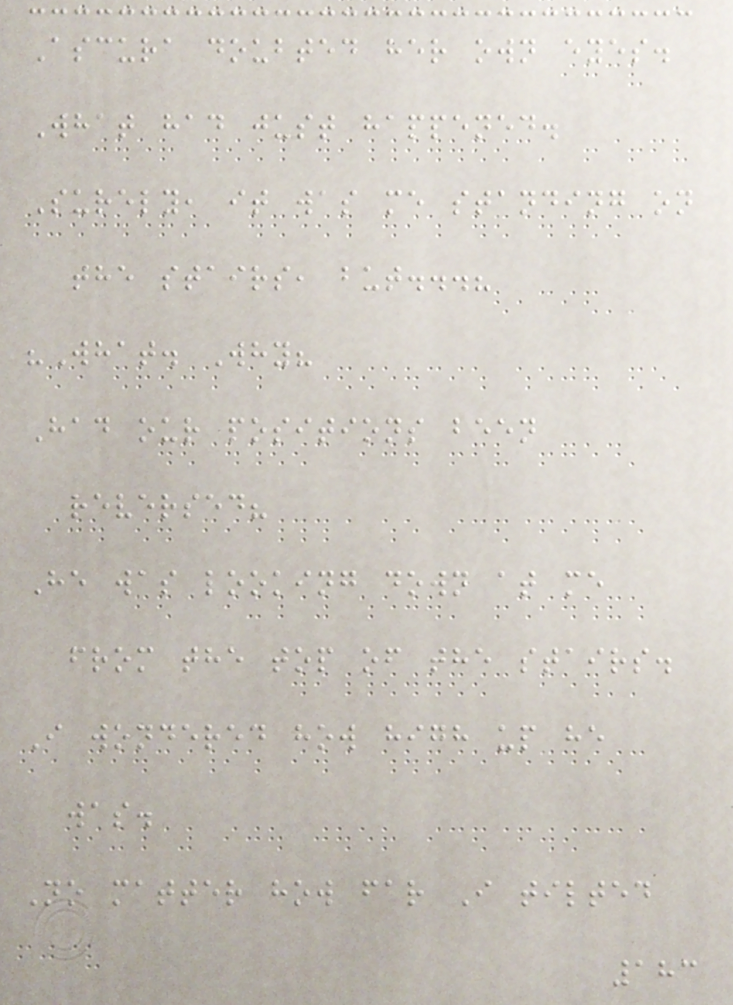Ascura doubted her own eyes.
What had just happened.
Surely, it was me standing on
the stairs, but...?
"What. Why?
Had our positions been
reversed?
He was looking down at me
from the top of the stairs.
I wondered how high up he
was.
No matter how far I tilted
183
